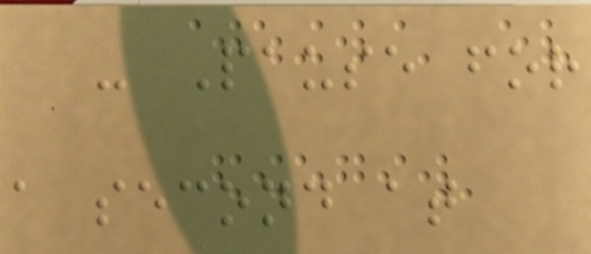- Pause for
a second at
